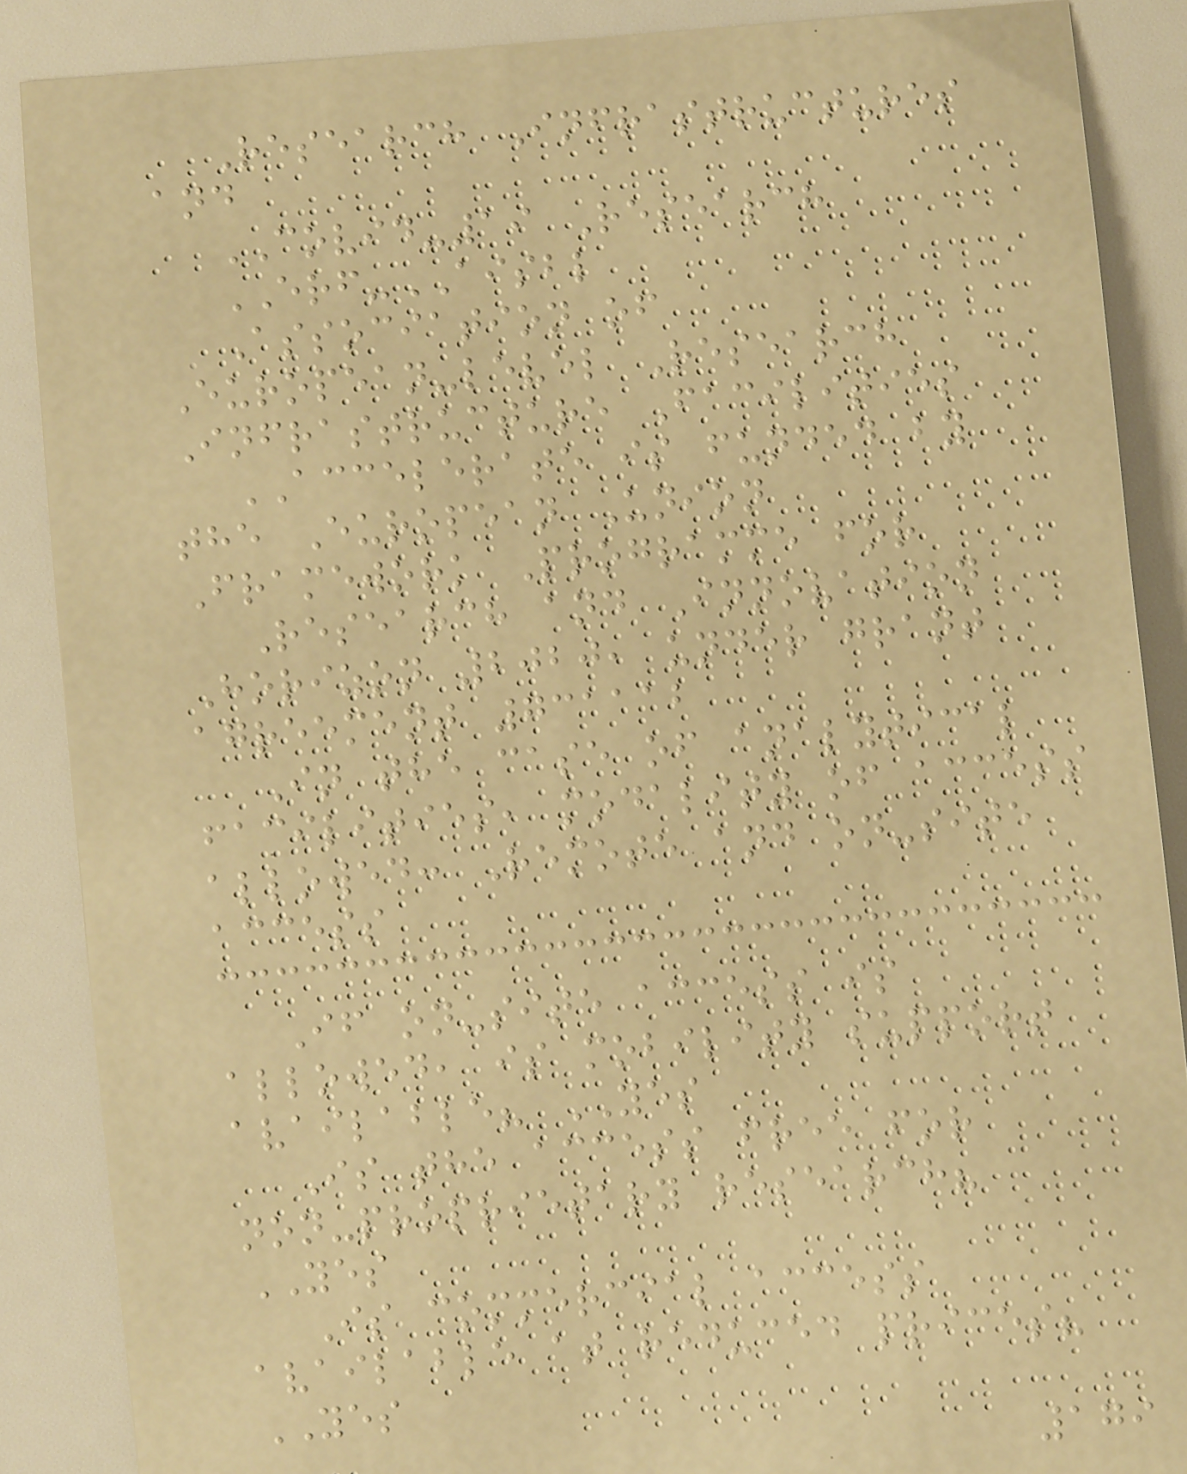Research Infrastructures
and
COVID-19 Research
ERF-AISBL
Association of
European-level Research
Infrastructure Facilities
ACCELERATE is funded by
the European Union
Framework Programme for
Research and Innovation
Horizon 2020, under grant
agreement 731112
In the case of analytical
facilities, modality of access
allowed: Remote and on-site
access
If on-site access is
allowed, is mobility support
available? YES
Is the access free for
non-proprietary research?
YES
Is commercial access
available at reduced prices?
YES
179
